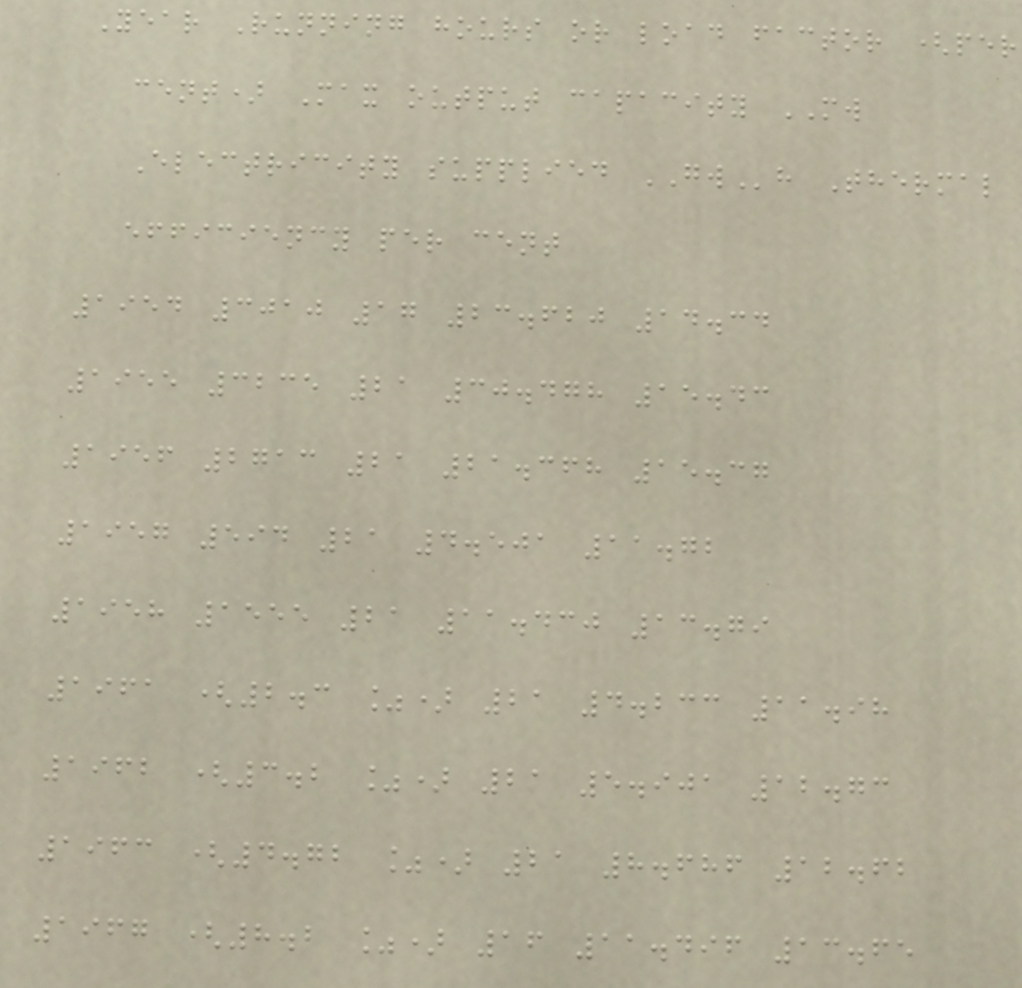Year Running hours or load factor (per
cent) Max output capacity MW
Electricity supplied GWh Thermal
efficiency per cent
1954 3010 17 23.620 14.34
1955 3235 21 30.478 15.43
1956 2713 21 21.368 15.37
1957 594 21 4.501 11.72
1958 1555 21 11.430 13.79
1961 (2.3 %) 21 4.233 11.98
1962 (3.2 %) 21 5.901 12.73
1963 (4.72 %) 21 8.686 12.62
1967 (8.2 %) 16 11.496 13.65
